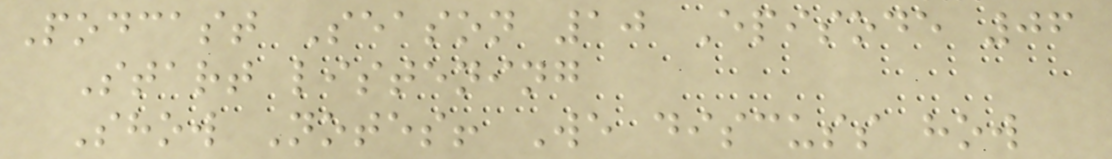Podcast Season 10 Episode 06
Start listening
Show Notes! We discuss how
